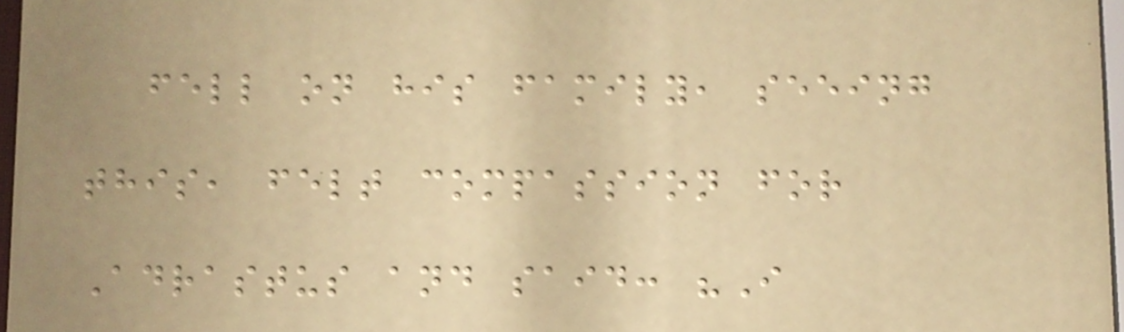fell on his family, seeing
this, felt compassion for
Adrastus and said: "I
